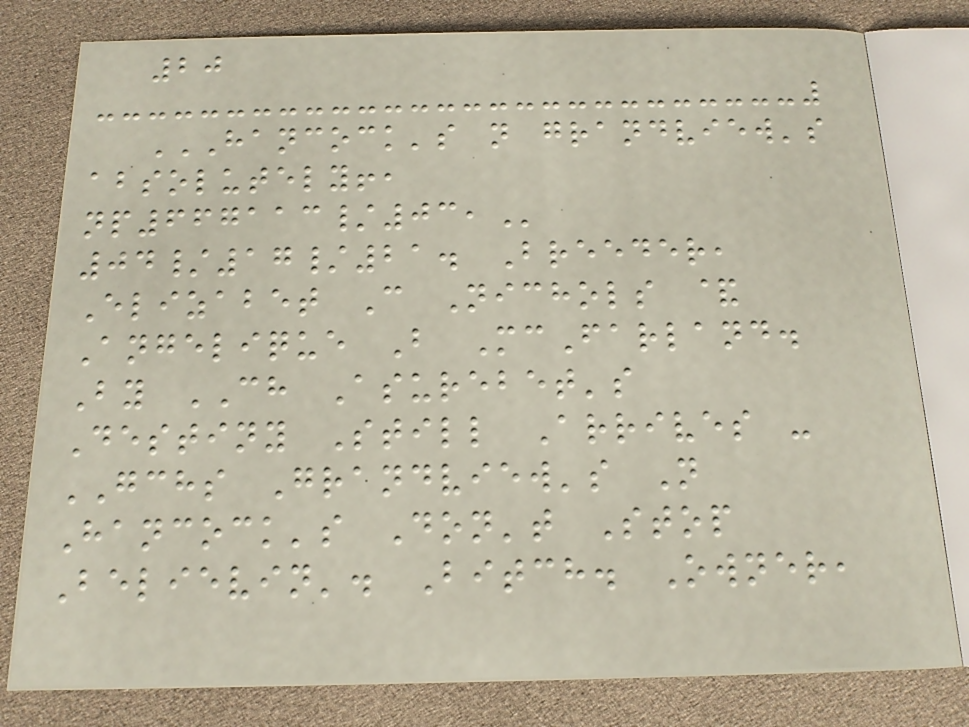20
HANCOCK'S N GRANDVIEW'S
ABSOLUTELY!,
NP667113/03,
04/17/21. Breeder,
Elizabet C Nichols &
Angelique B McFarland.
By CH Asurebet's
Destiny Still Arrives -
GCHS Grandview's N
Hancock's Don't Stop
Believin'. Bitch. Owner,
